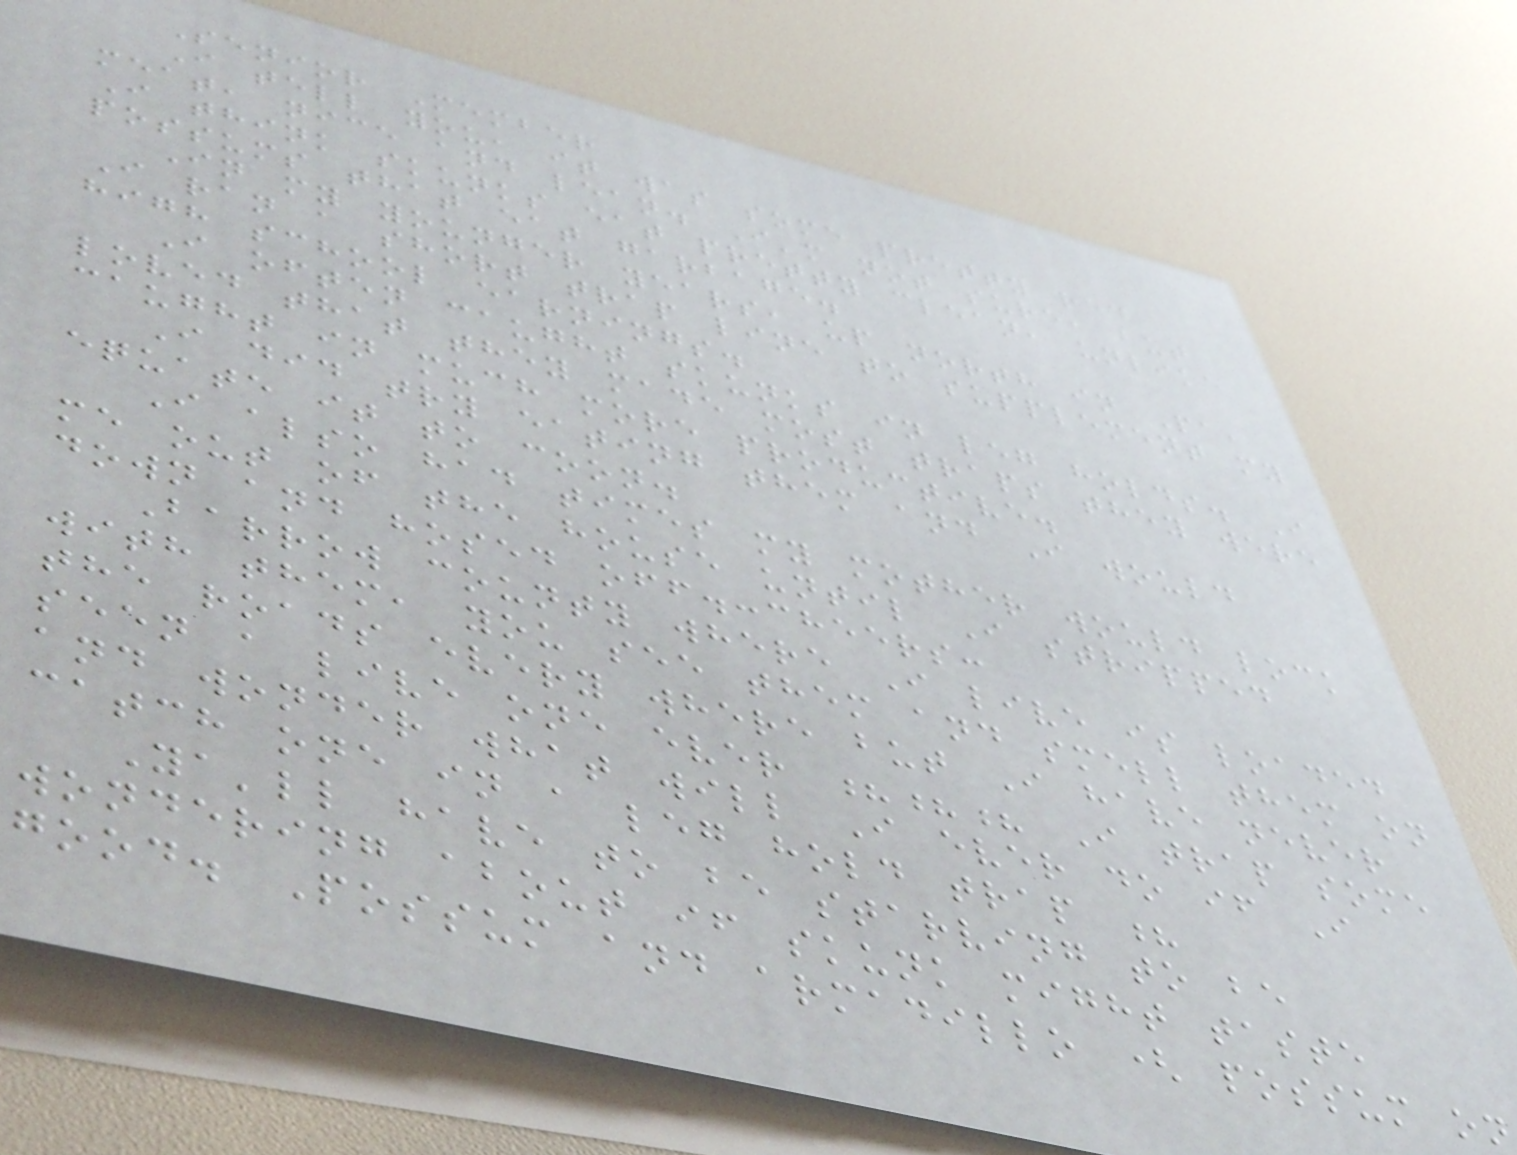Senior Member
I tell you, it was some pretty red
meat, nice and lean. I'm not sure, but
I think skunks eat pretty clean, unlike
possums that eat garbage.
In my younger years, up north in Pa,
I ran a short trap line to supplement my
high school earnings.
I often caught skunks in leg holds. I
loved that they made most traps they were
caught in much more productive.
I did try eating them and I would
equate it to coon.
I also had times my mother would lock
me out of the house until I stripped
down and hosed off.:cheers:
Barrow county where I live is loaded
with them, you see them and smell them on
the roads every where but I have never
seen a live one ever ??? I trap some
and wonder what will I ever do if I
catch one in a leg hold trap ?
Ya'll have to be starving to be
wondering about if skunk might taste
good. Possum and armadillo ( possum on
